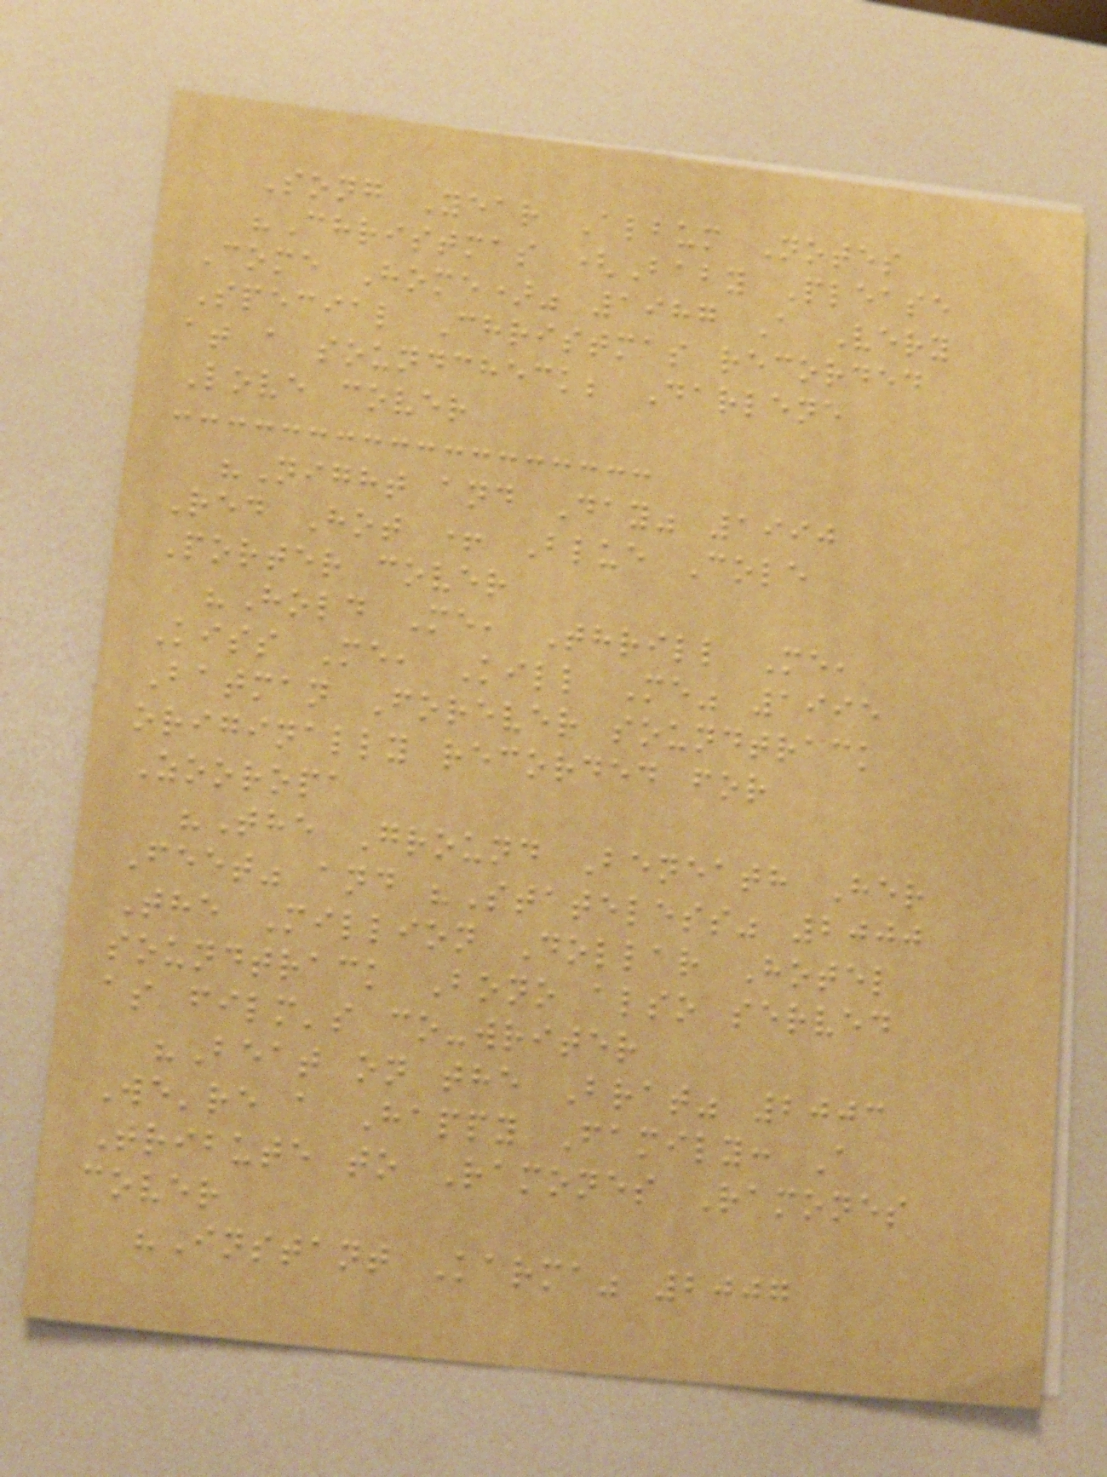Song Year Album Notes
"Christmas (Baby Please
Come Home)" 1987 A Very
Special Christmas recorded
at a soundcheck; Darlene
Love cover
"Night and Day" 1990
Red Hot + Blue Cole
Porter cover
"Hold Me, Thrill Me,
Kiss Me, Kill Me" 1995
Batman Forever soundtrack
originally recorded for
Zooropa
"The Ground Beneath Her
Feet" and "Stateless" 2000
The Million Dollar Hotel
soundtrack Bono also served
as film's co-writer
"Beat on the Brat" 2003
We're a Happy Family: A
Tribute to Ramones Ramones
cover
"Instant Karma" 2007
